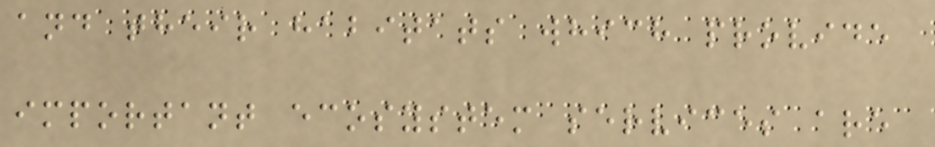and their habitats which provide
important ecosystem services are
